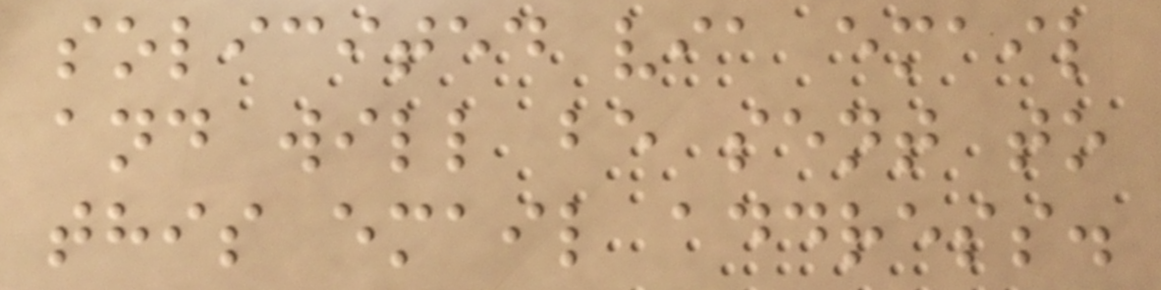solicited via email
and will be sent to
this email address.
